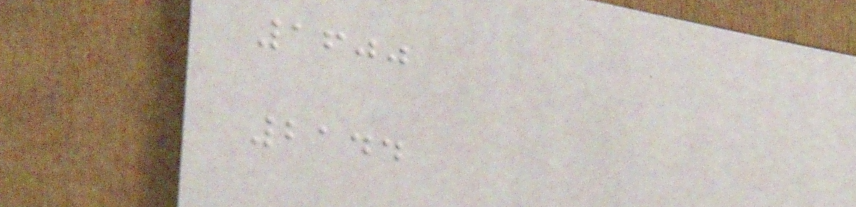1600
2144
